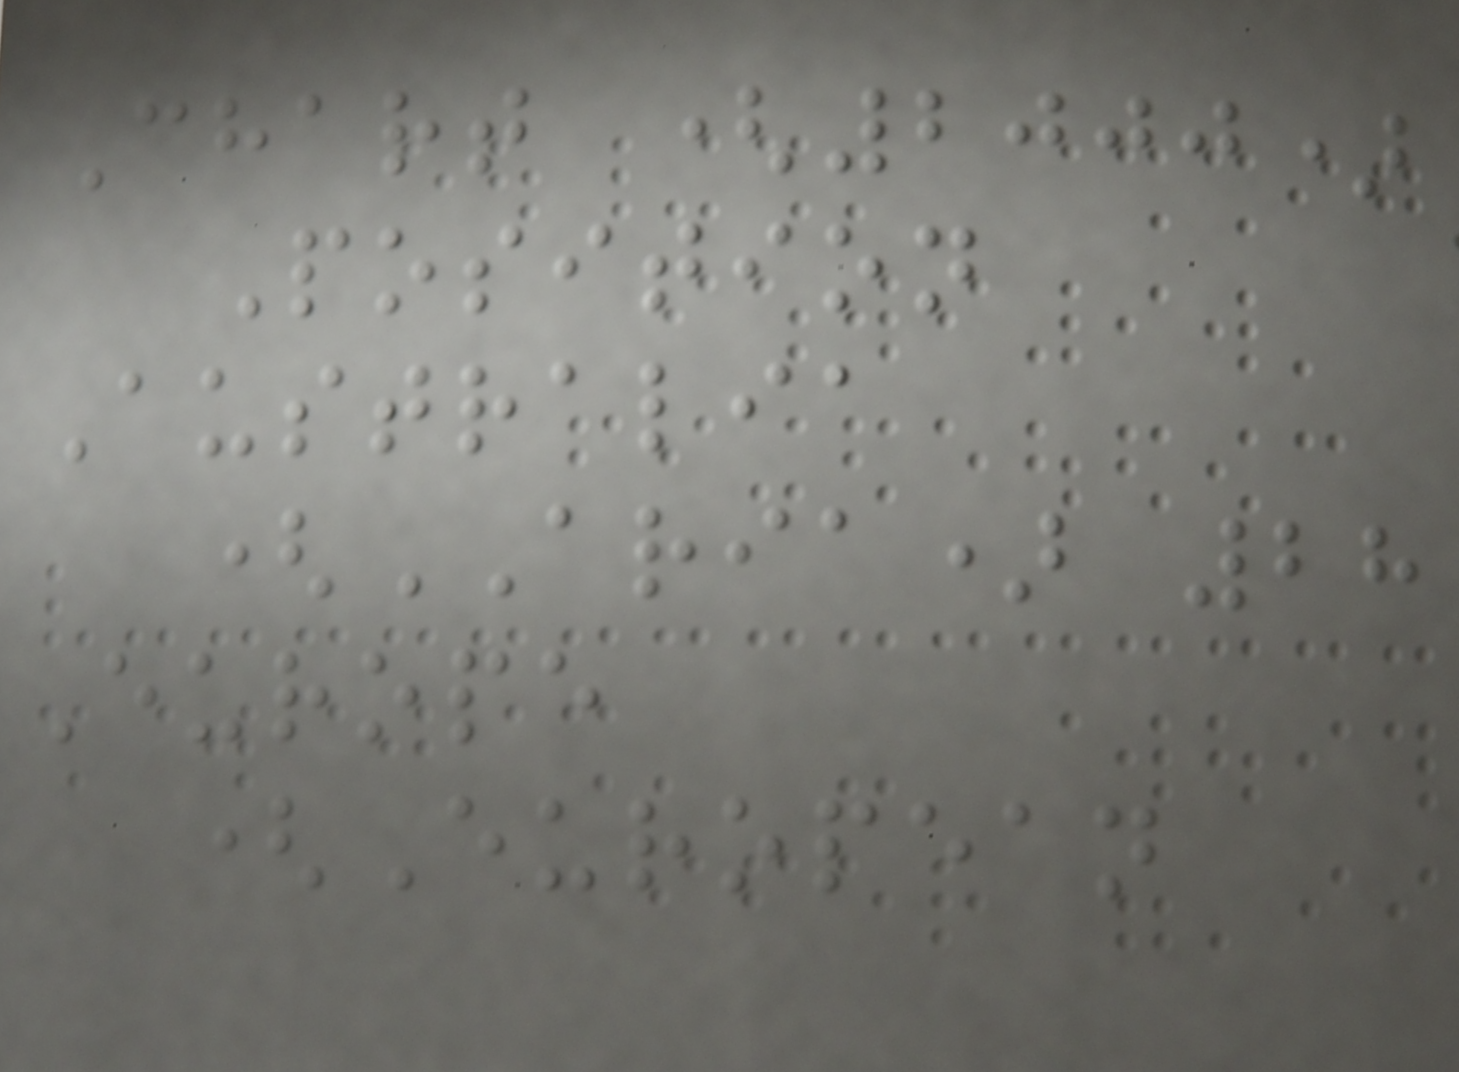Chart (2000)
Position
Australia
(ARIA) 28
Europe
(European
